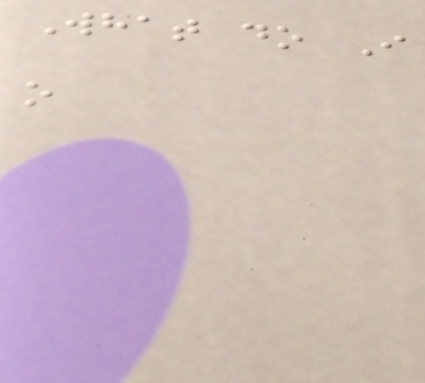What do I
o
